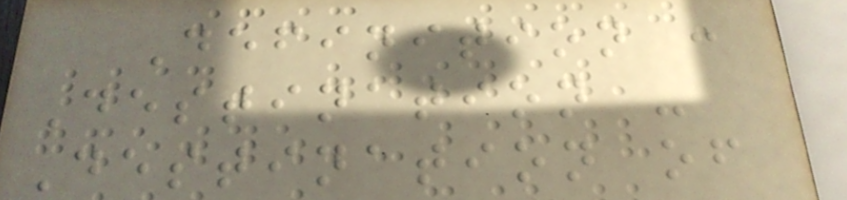Definition :
Destination -
Destination of
